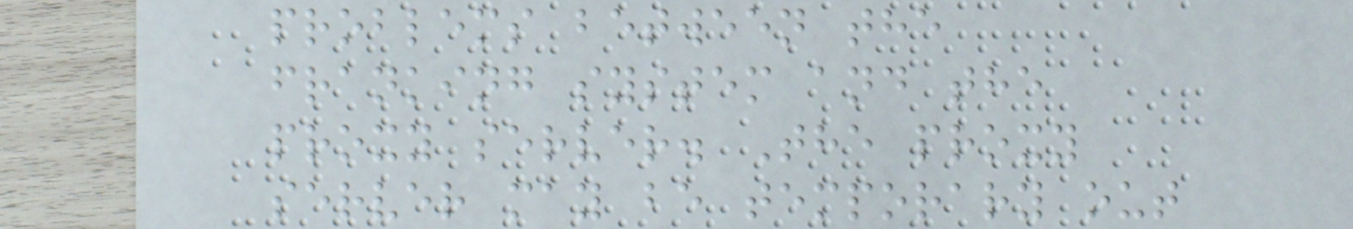problems between the
franking system and the
proxy server. The proxy
server may be temporary out
